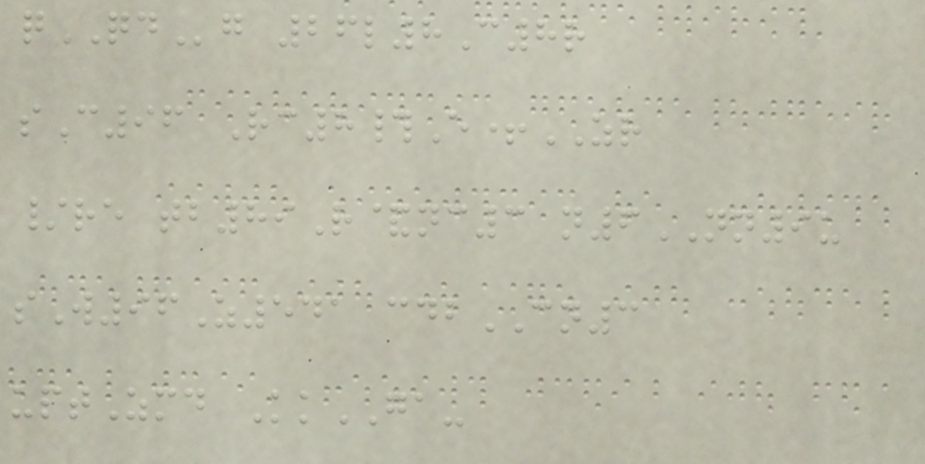qQDg 26l8C8r
sC96 Rc8#E+ZR
/re tb89R&nc3 n6NN9u
sW96Z541 cdbCN3
uptZmd KkGA-
